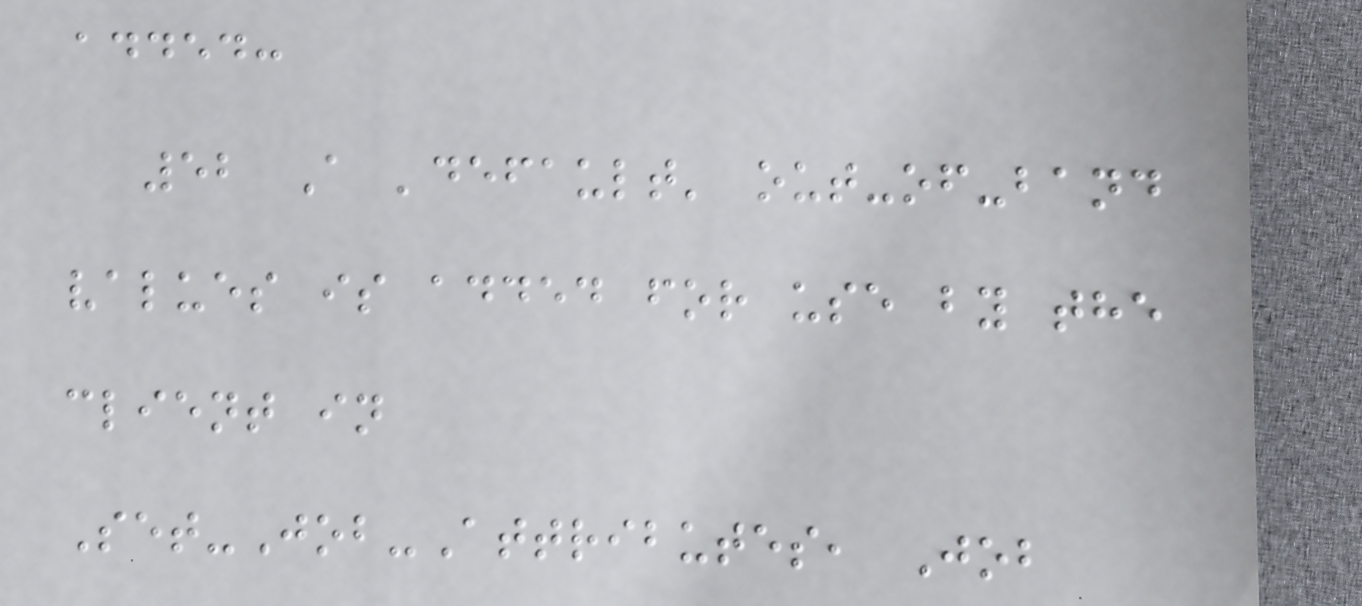added:
52 A 'default' out-of-band
values is added for use by the
client in
Set-Job-Attributes, Job
